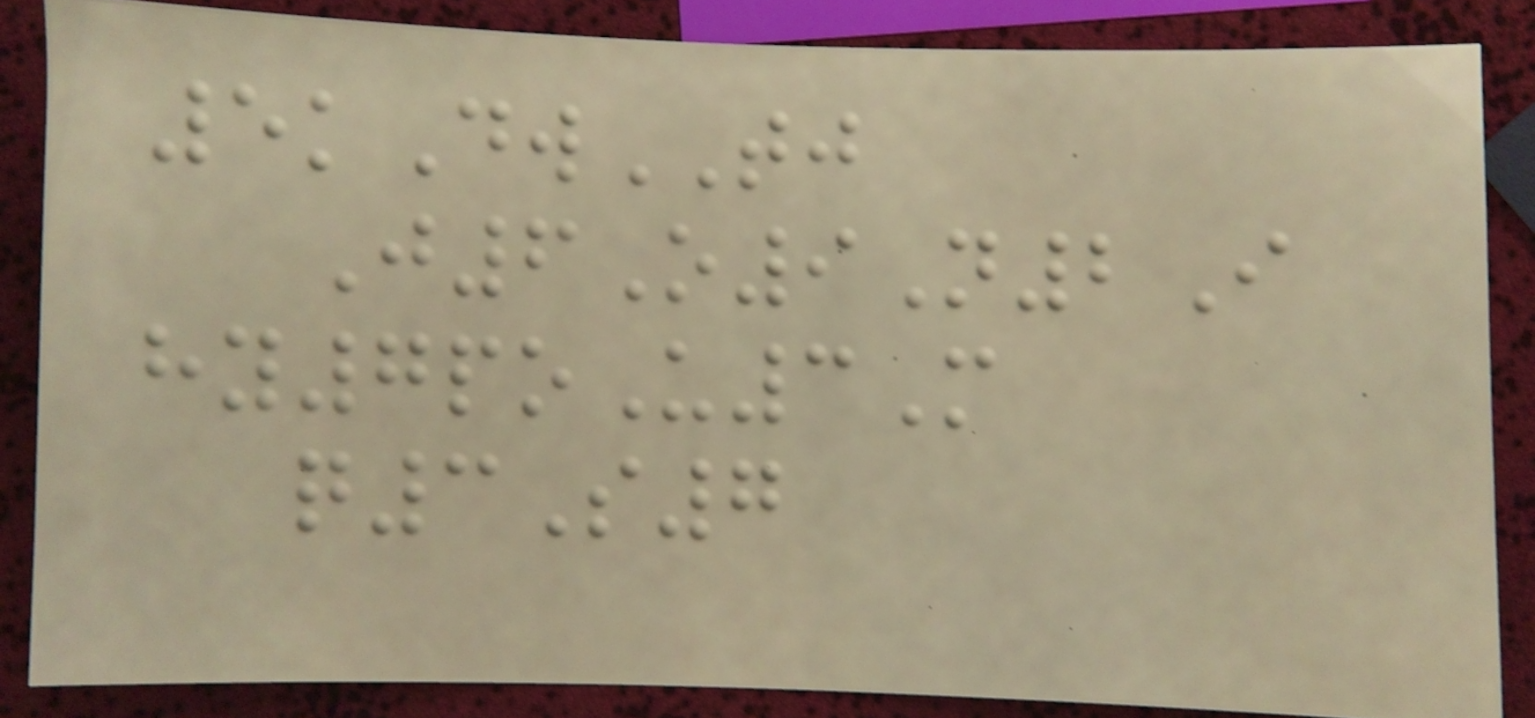5kDwTJ
J6O9N2I
hy7poU3M
q3S7
